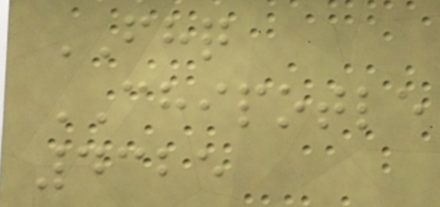FHQ
CHIPOTLE
4325
